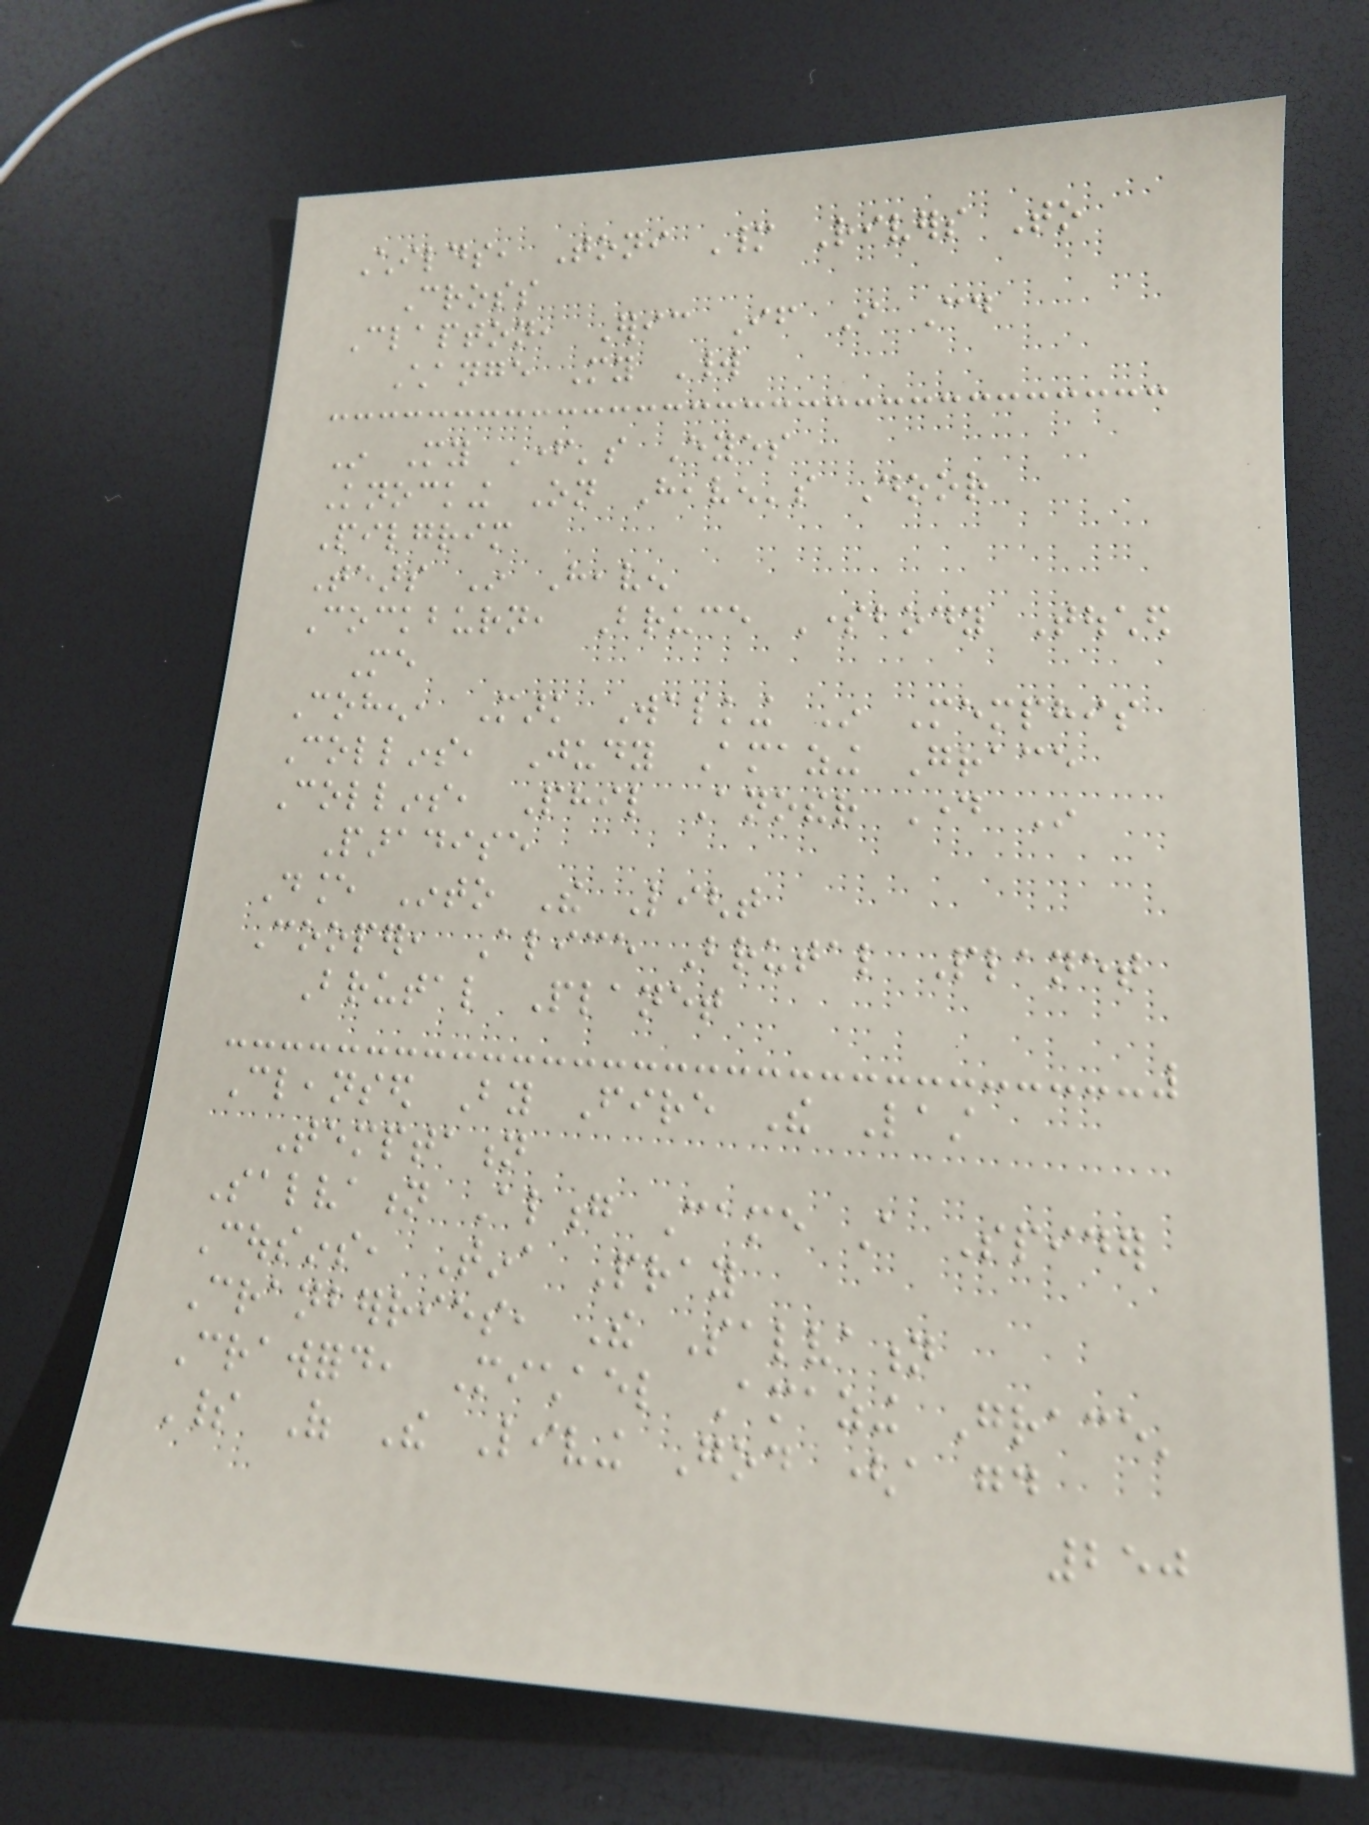Childs, Toni Many Rivers To
Cross
Clapton, Eric If I Could
Change My World
In My Father's Eyes
Knocking On Heaven's Door
Pilgrim
Tears In Heaven
Cockburn, Bruce Somebody Touched
Me
Cohen, Mark Walking In Memphis
Collins, Judy Amazing Grace
Collins, Phil Another Day In
Paradise
Dance Into The Light
Cooper, Alice Brutal Planet
Brutal Planet
Cleansed By Fire The Last
Temptation
Salvation Along Came A Spider
Cousins, Tina Pray
Cranberries, The Salvation
Crawford, Michael Amazing Grace'
Spirit Of The Living God (a good
250
